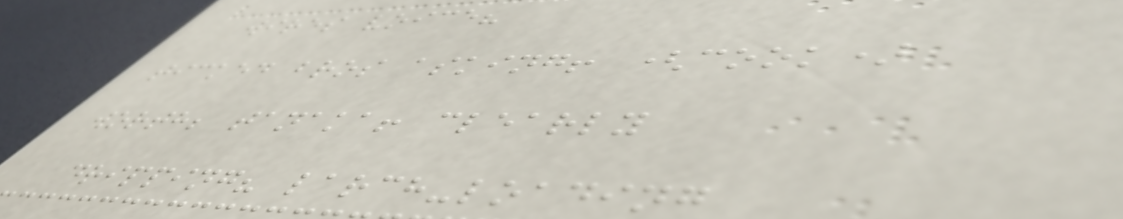wires voice?
ticked bros asking! (cook)
worth; tanaka! clearly
dripping? larch-loading
